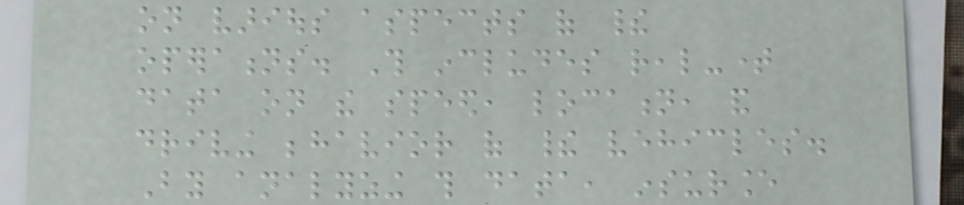on various aspects of their
operations. This includes real-time
data on the speed, location, and
driving behavior of their vehicles.
By analyzing this data, insurance
